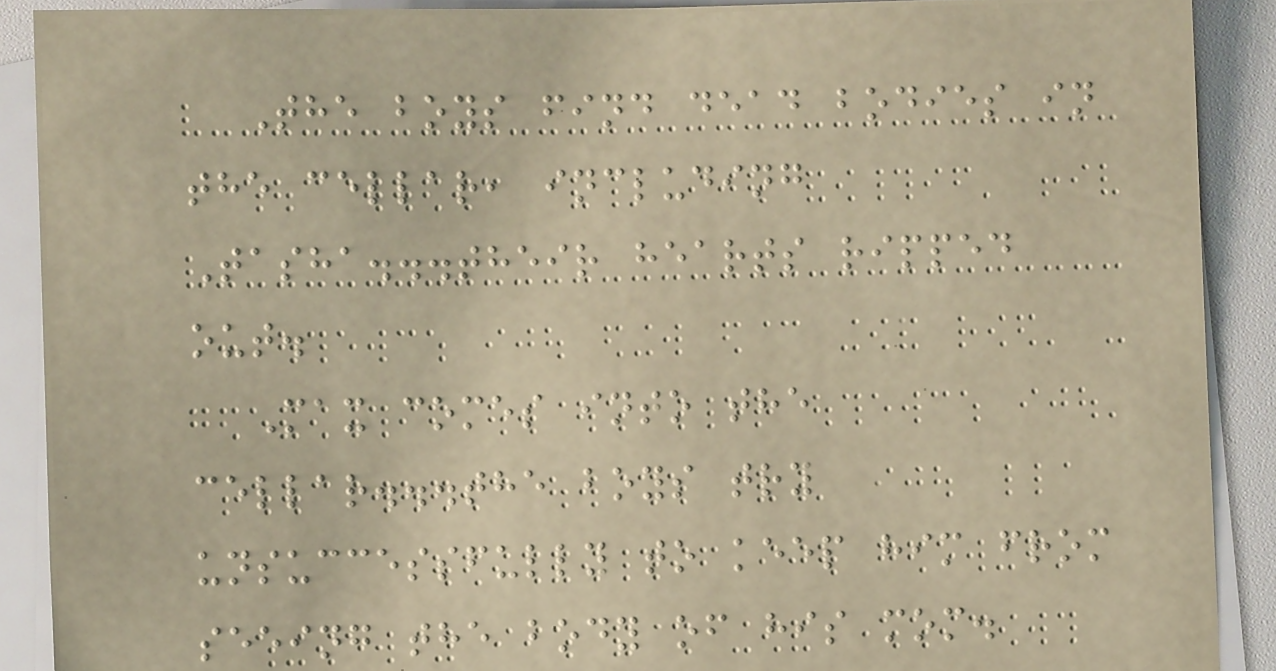The boys find dead bodies in
the cellar, including
Tasha...their hearts ripped
out.
Max comes into the
cellar...the boys try
unsuccessfully to keep him from
seeing the body of his mom.
